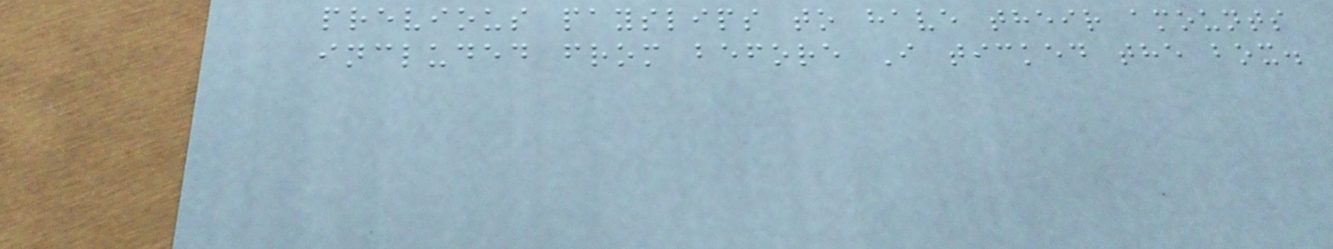previous payslips to have their amounts
included from before I ticked the box.
